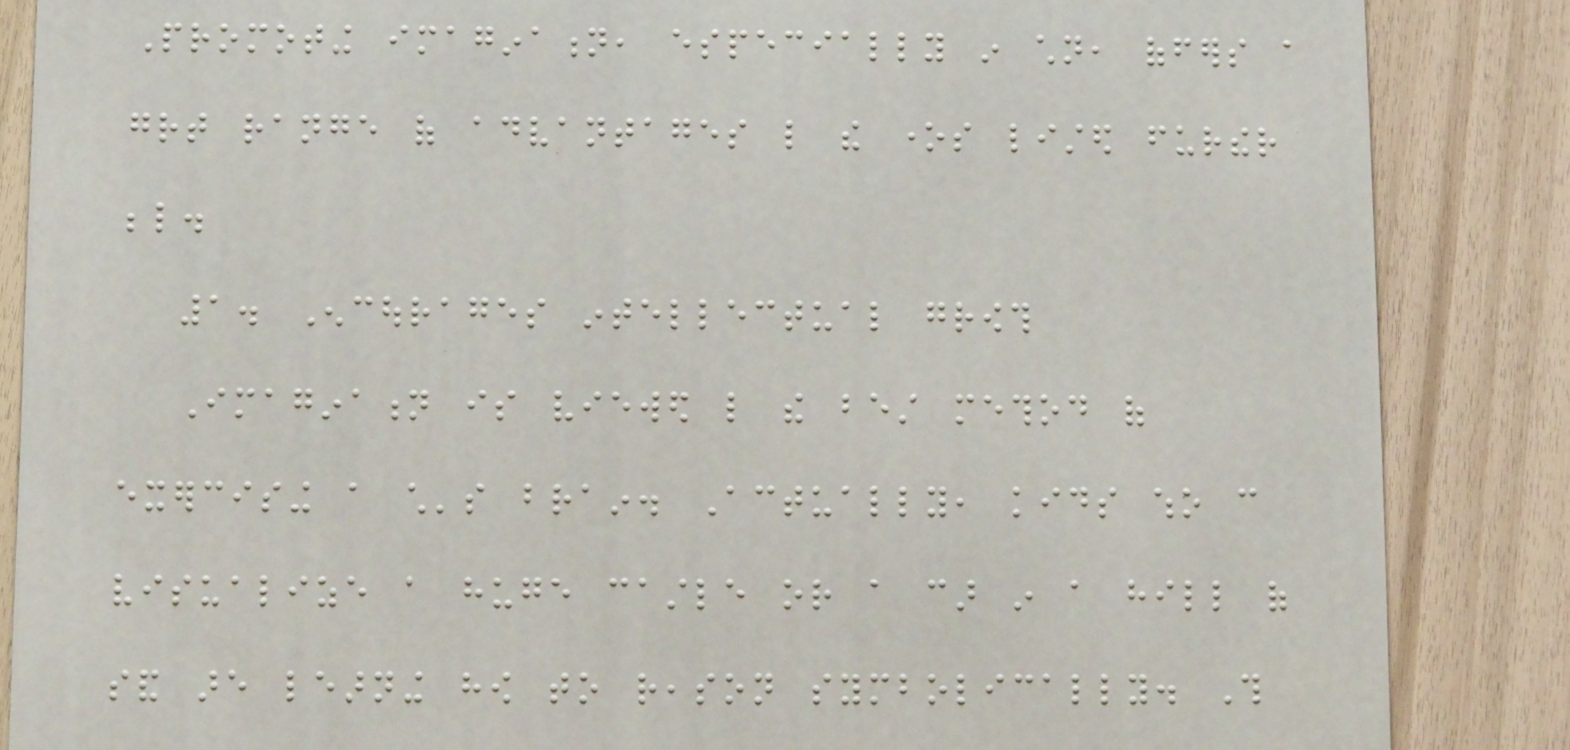Promoting imagination, especially in children, offers a
great range of advantages like the ones listed further
below.
1. Encourages intellectual growth
Imagination is viewed like the best method of
exercising a child's brain. Actually, kids who can
visualize a huge castle or a car in a hill of
sand are learning how to reason symbolically. This
